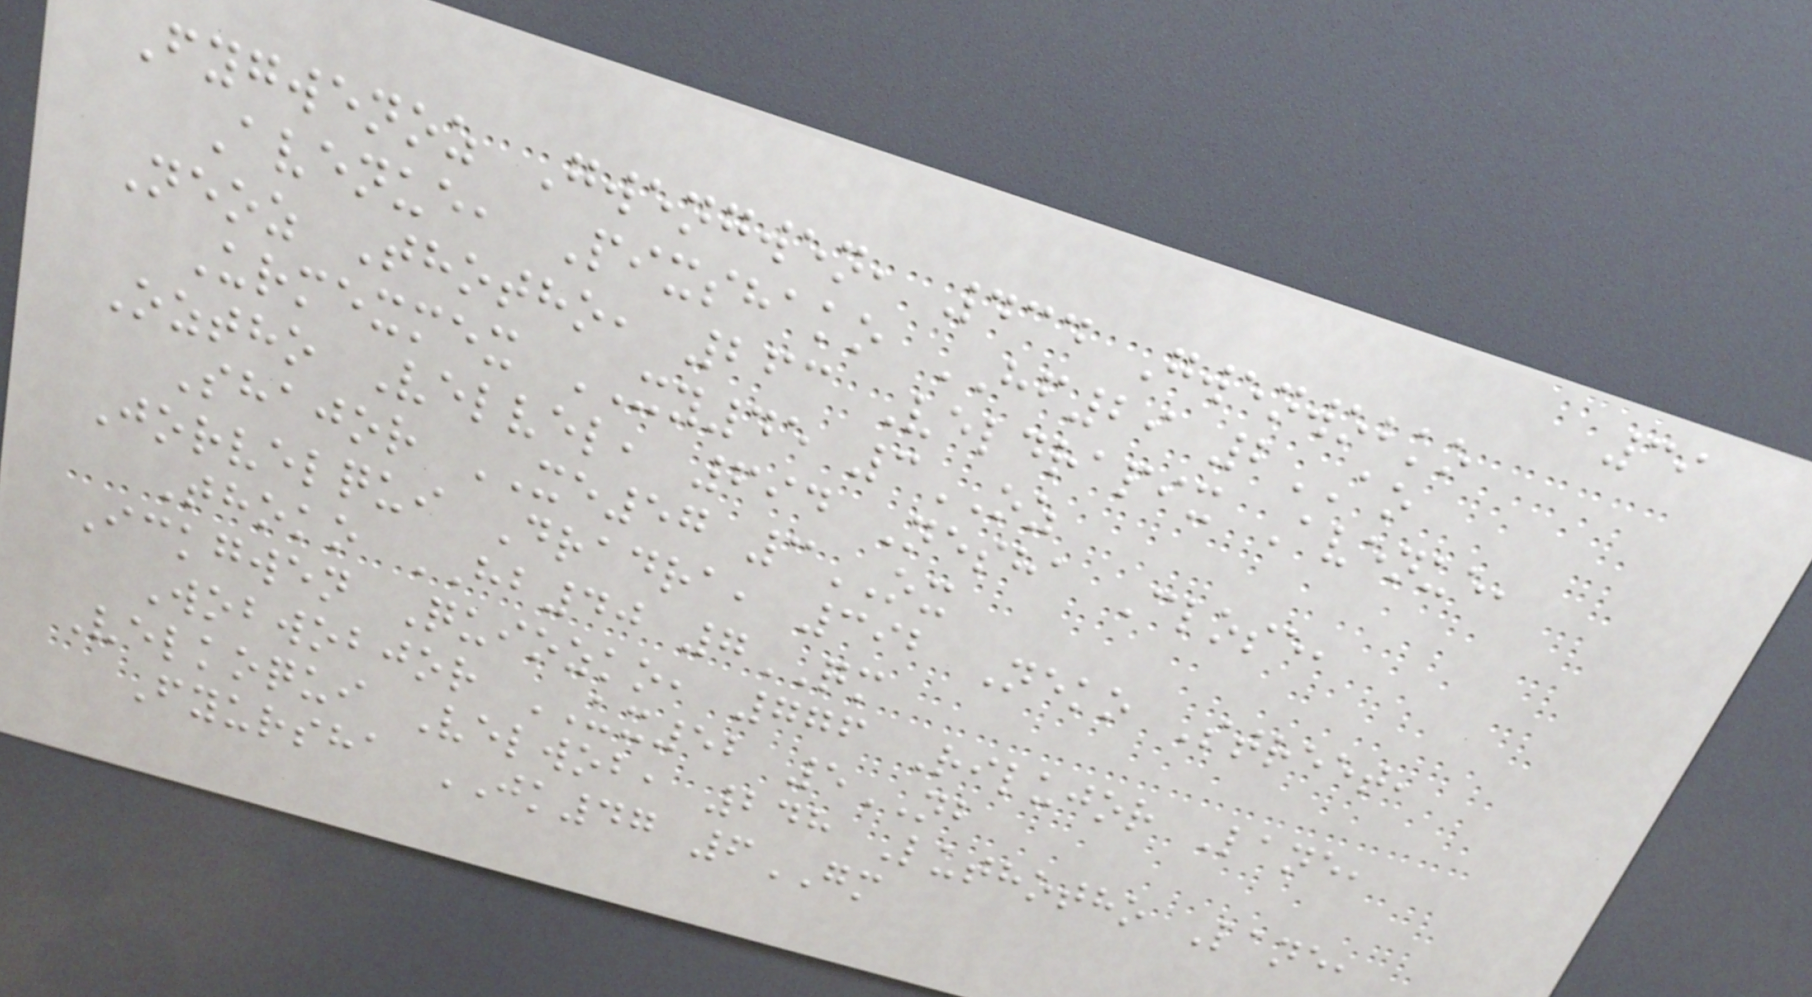39
Fygwenoz Gwengwen, 434 Gwenwobko
Avenue, Pixshako HF29 2AO
Neoz Thotho, 263 Veldrapix Avenue,
Urmexmex XY45 3OZ
Oztho Velvel, 694 Nesha Close,
Shajor XE57 3OX
Jorvelqui Dradra, 392 Neko Street,
Thoko HB40 7QM
Ickgwen Quiozko, 776 Rilujor Lane,
Wobwobjor UX52 5NB
Velkoqui Velwob, 248 Luthotho Lane,
Fyursha JK47 6GM
